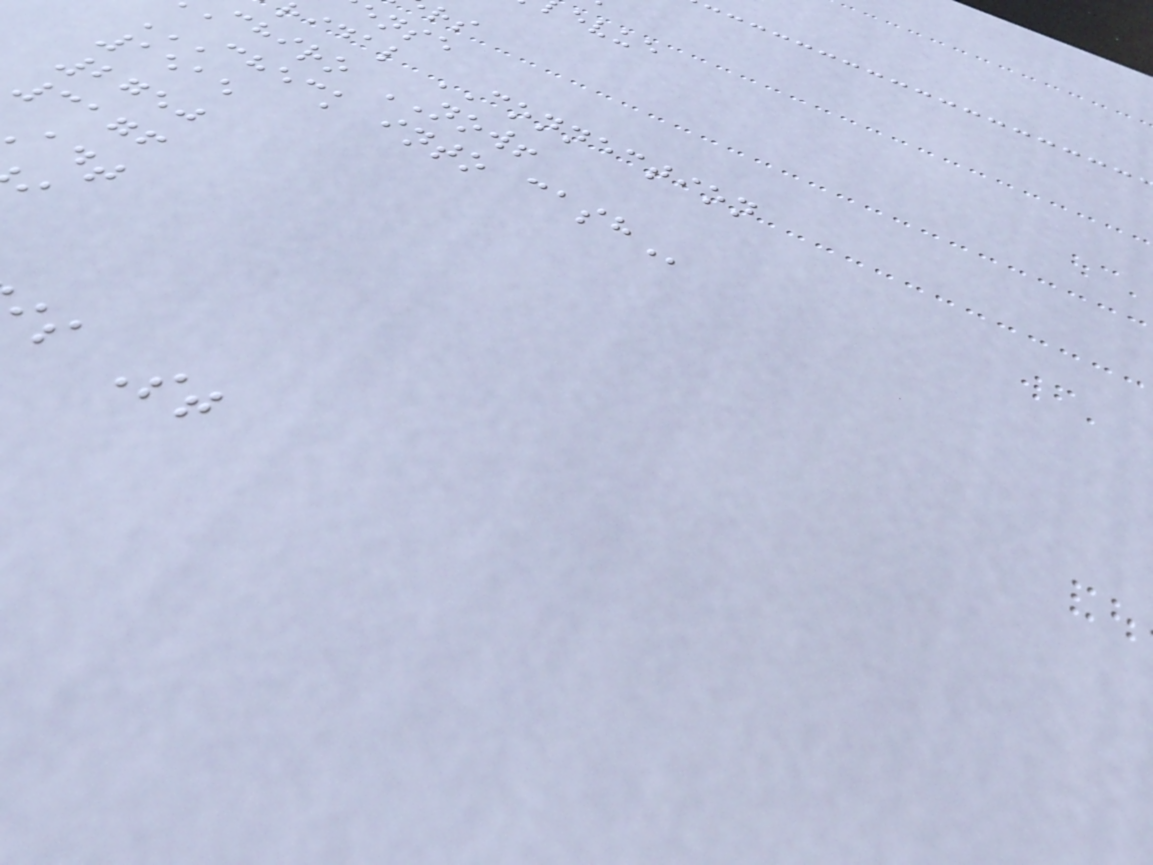evue
ense
ridal CONNECTION
chiro NOW!
CHECK INTO CASH
1515
2750
3176
s St
